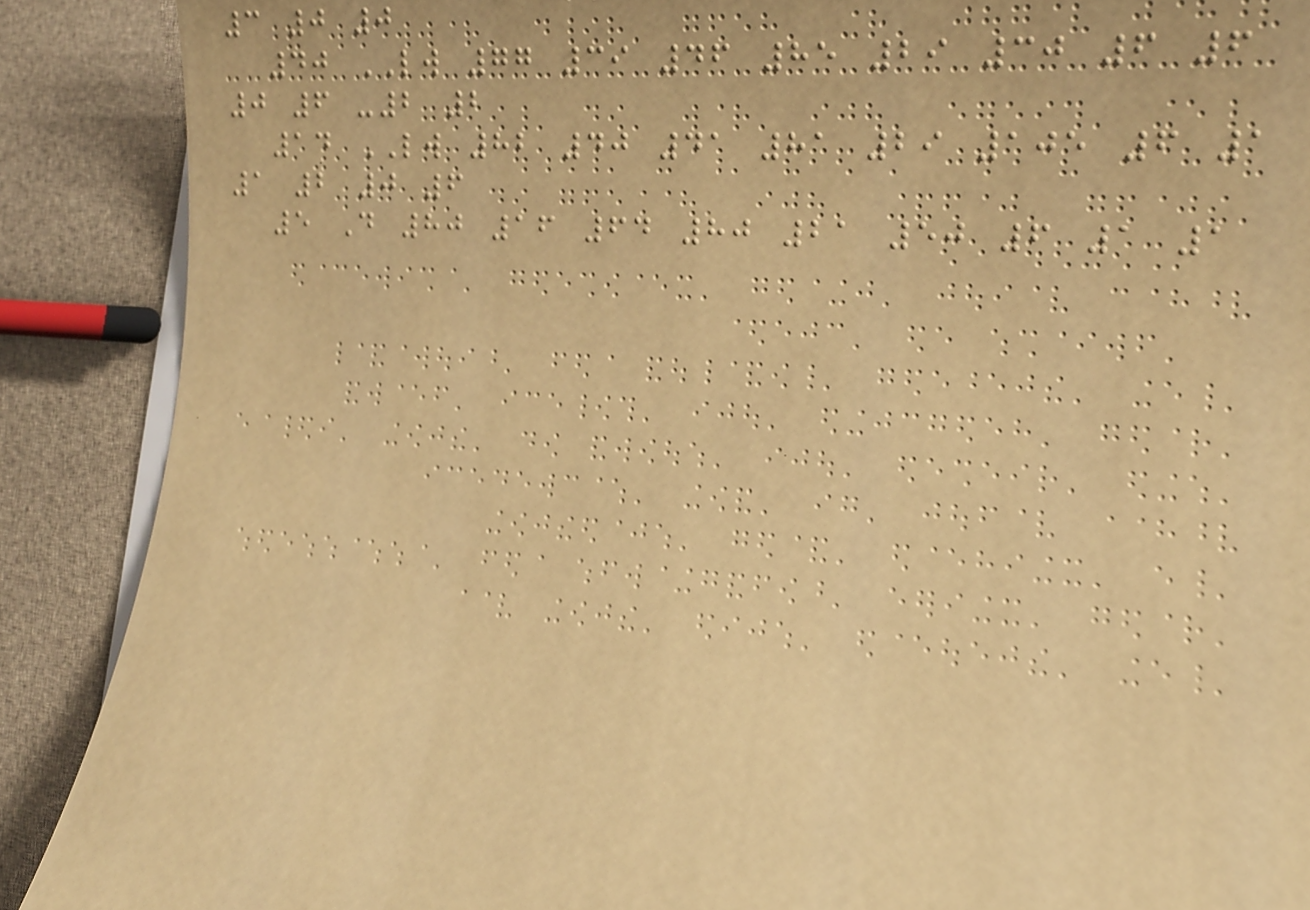3 0 0
40 LW 77 39 46 85 29 30 6 6
0 6 -2 2
14 LW 82 40 41 81 29 105 6 1
1 2 0 6
5 D 80 16 64 80 21 50 6 1 1
